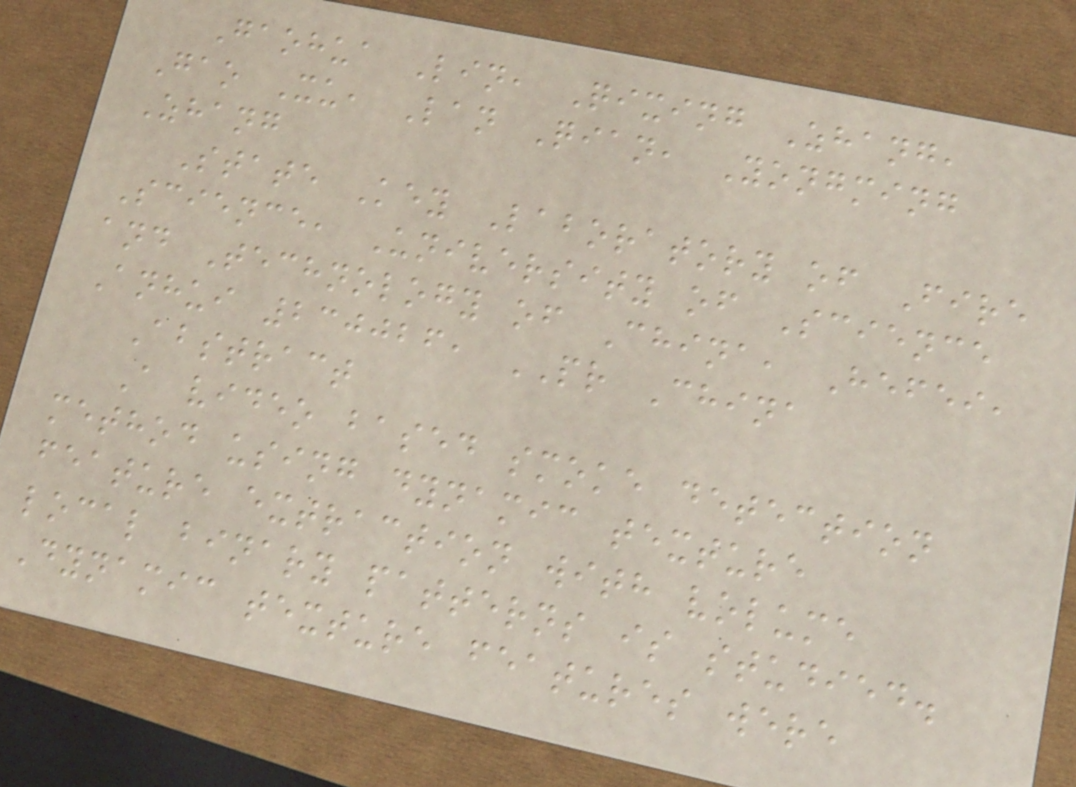Gaohua Lin, Qixing Zhang,
Gao Xu, Lan Qian, Yongming
Zhang
State Key Laboratory of Fire
Science, University of Science
and Technology of China, Hefei,
Anhui 230026, PR China
Abstract
A video based smoke detection
method using dynamic texture
feature extraction with volume
local binary patterns is studied.
Dynamic texture features were
